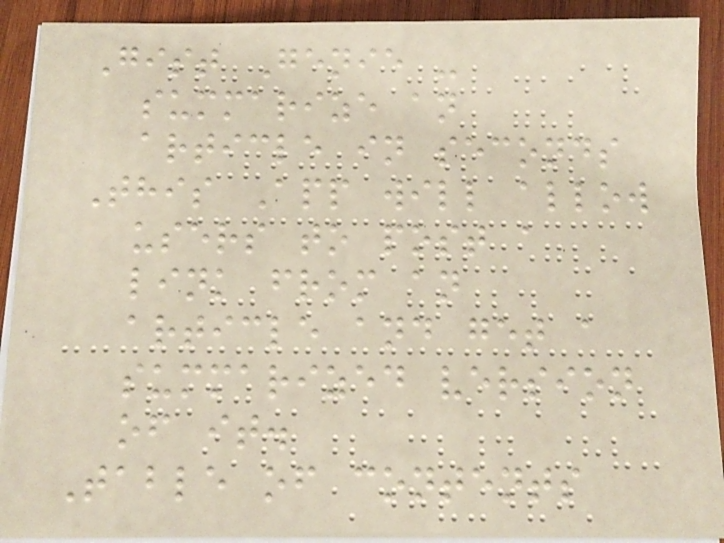Gist Genie -
summarize an
article in seconds
This App will allow
users to post a
link from an
article and get a
summarized version
of it.
Table of contents
